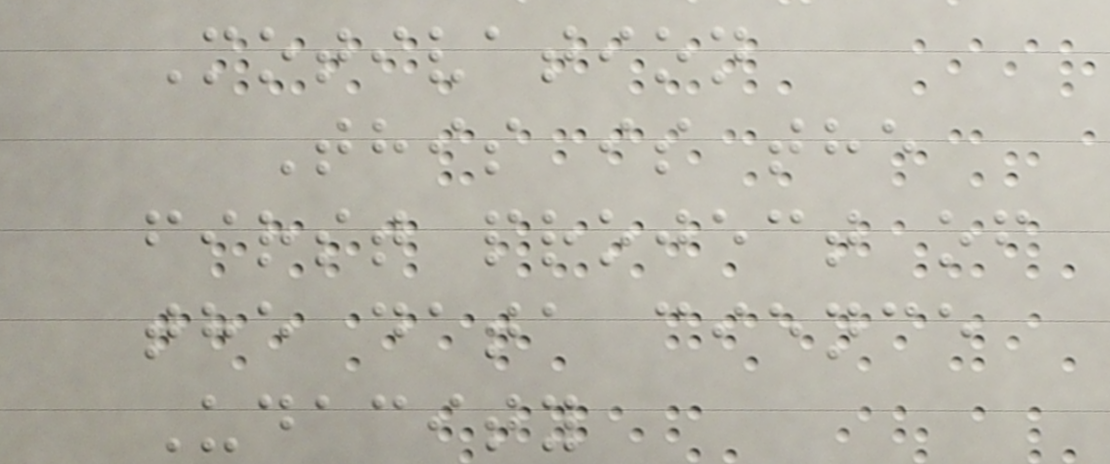Motivation
This is the
first project of
the data cience
Udacity
